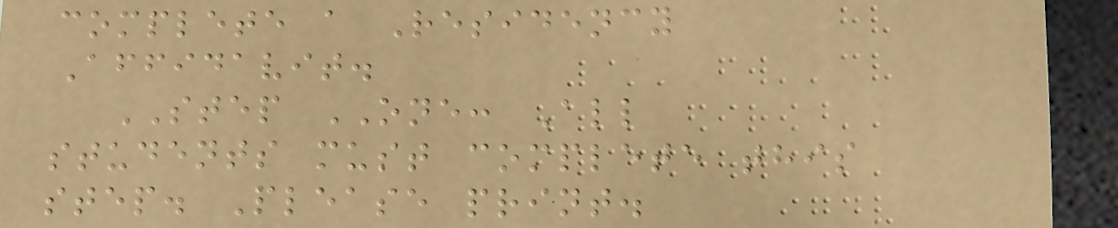complete a Residency
Affidavit.
STEP ONE: All
students must complete this
step. Please print.
